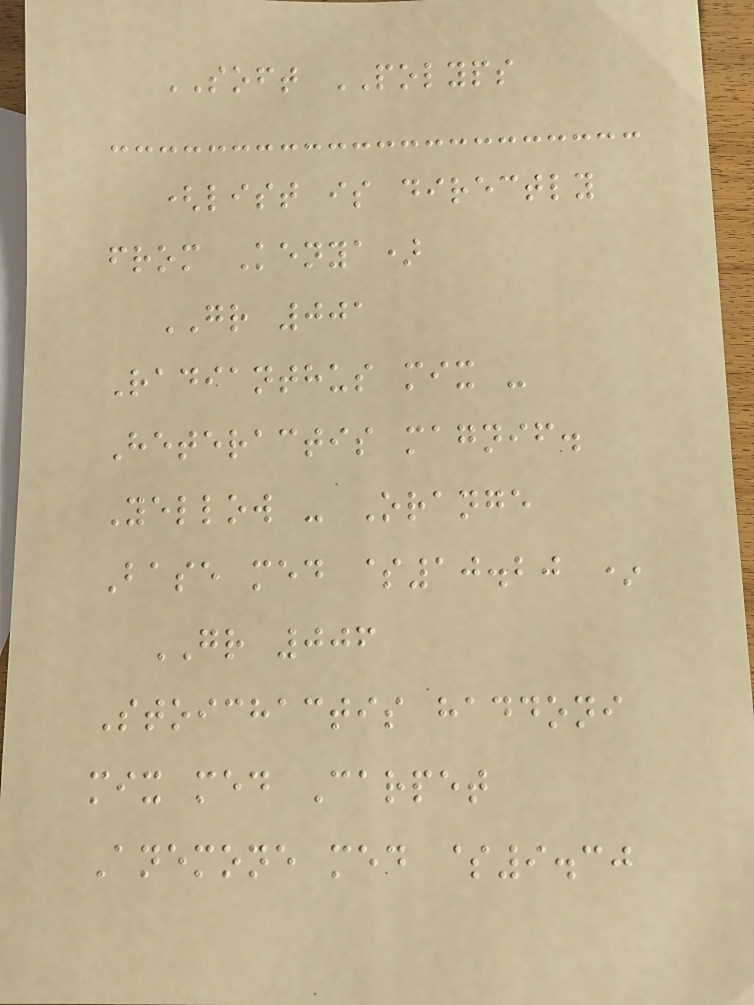SOFT POLYPS
(list is directly
from Kenya)
GR 001
Radianthus mix -
Heteractis magnif.
Yellow - Orange
Base med $10.20 *
GR 006
Stoichactis haddoni
mix med Carpet
Anemone med $9.30
